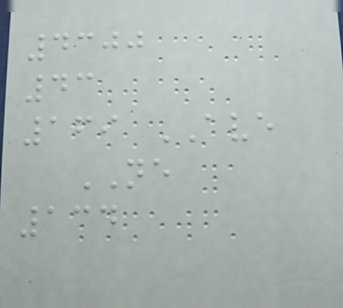4300
43
169 AVE
NE
134
